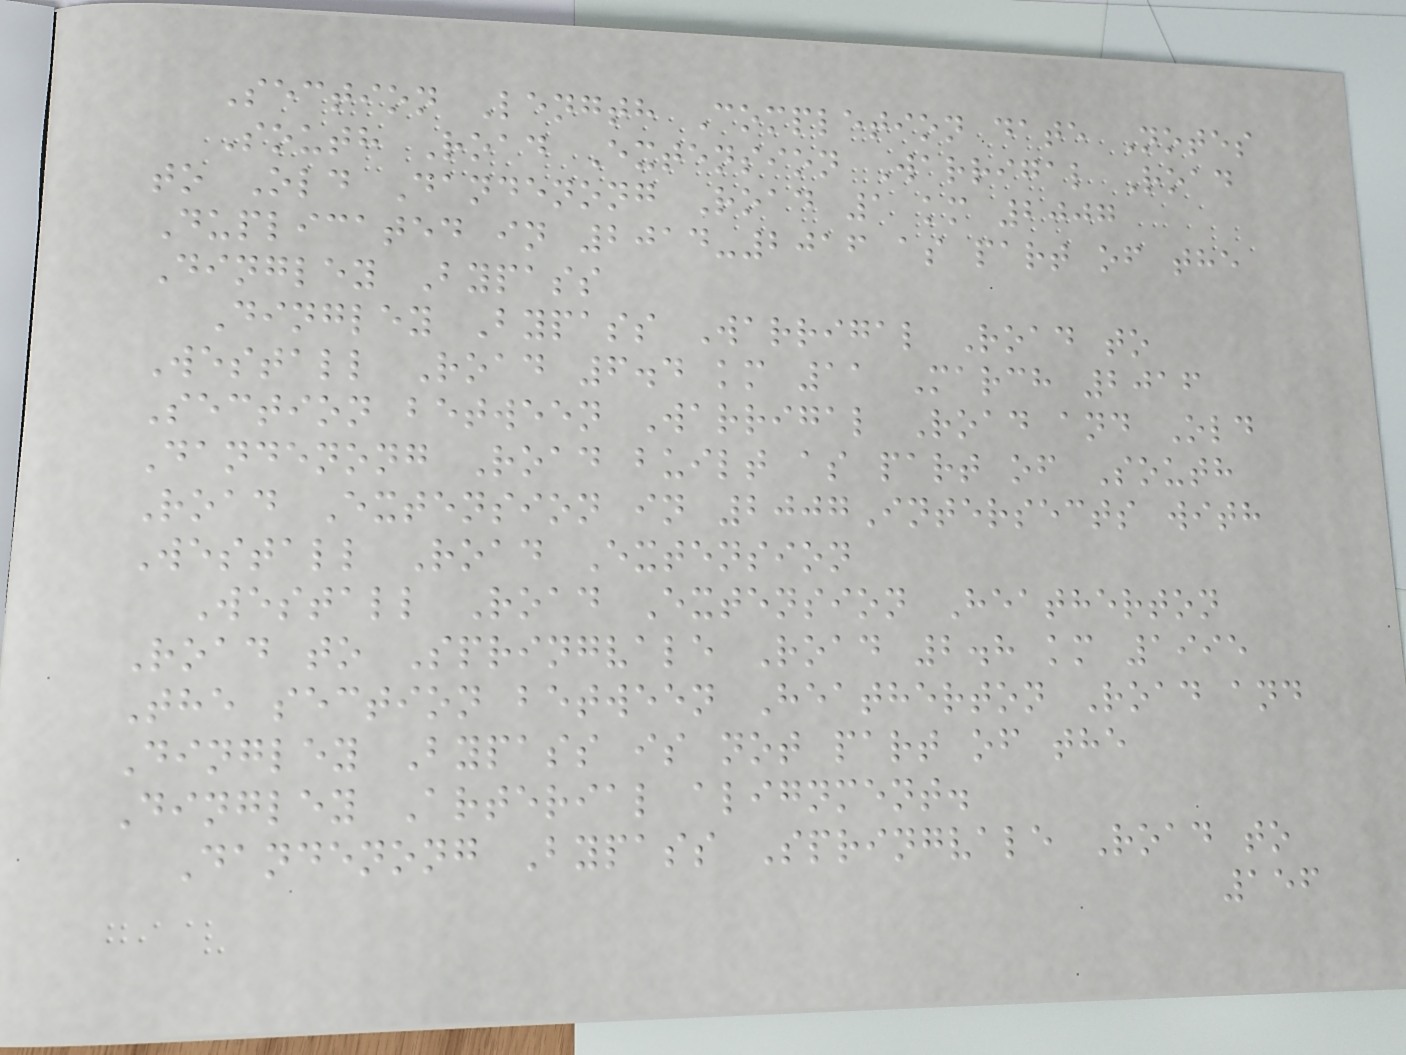Section Length Completion date Notes
South Road Extension Warrigal Road
to Old Dandenong Road 1 km 2007
Duplicated in 2014-2016 as part of the
Dingley Bypass
Dingley Bypass Warrigal Road to
Westall Road 6.4 km 11 March 2016
Section between Warrigal Road and Old
Dandenong Road built as part of South
Road Extension in 2007Intersects with
Westall Road Extension
Westall Road Extension Heatherton
Road to Springvale Road 2.8 km 1995
The section between Heatherton Road and
Dingley Bypass is not part of the
Dingley Arterial alignment.
Dandenong Bypass Springvale Road to
156
